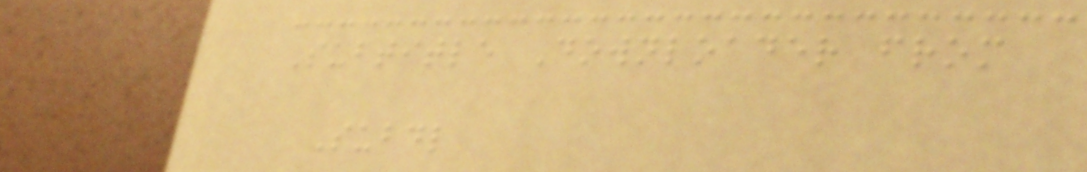Subtitle Downloader from
Subdl
